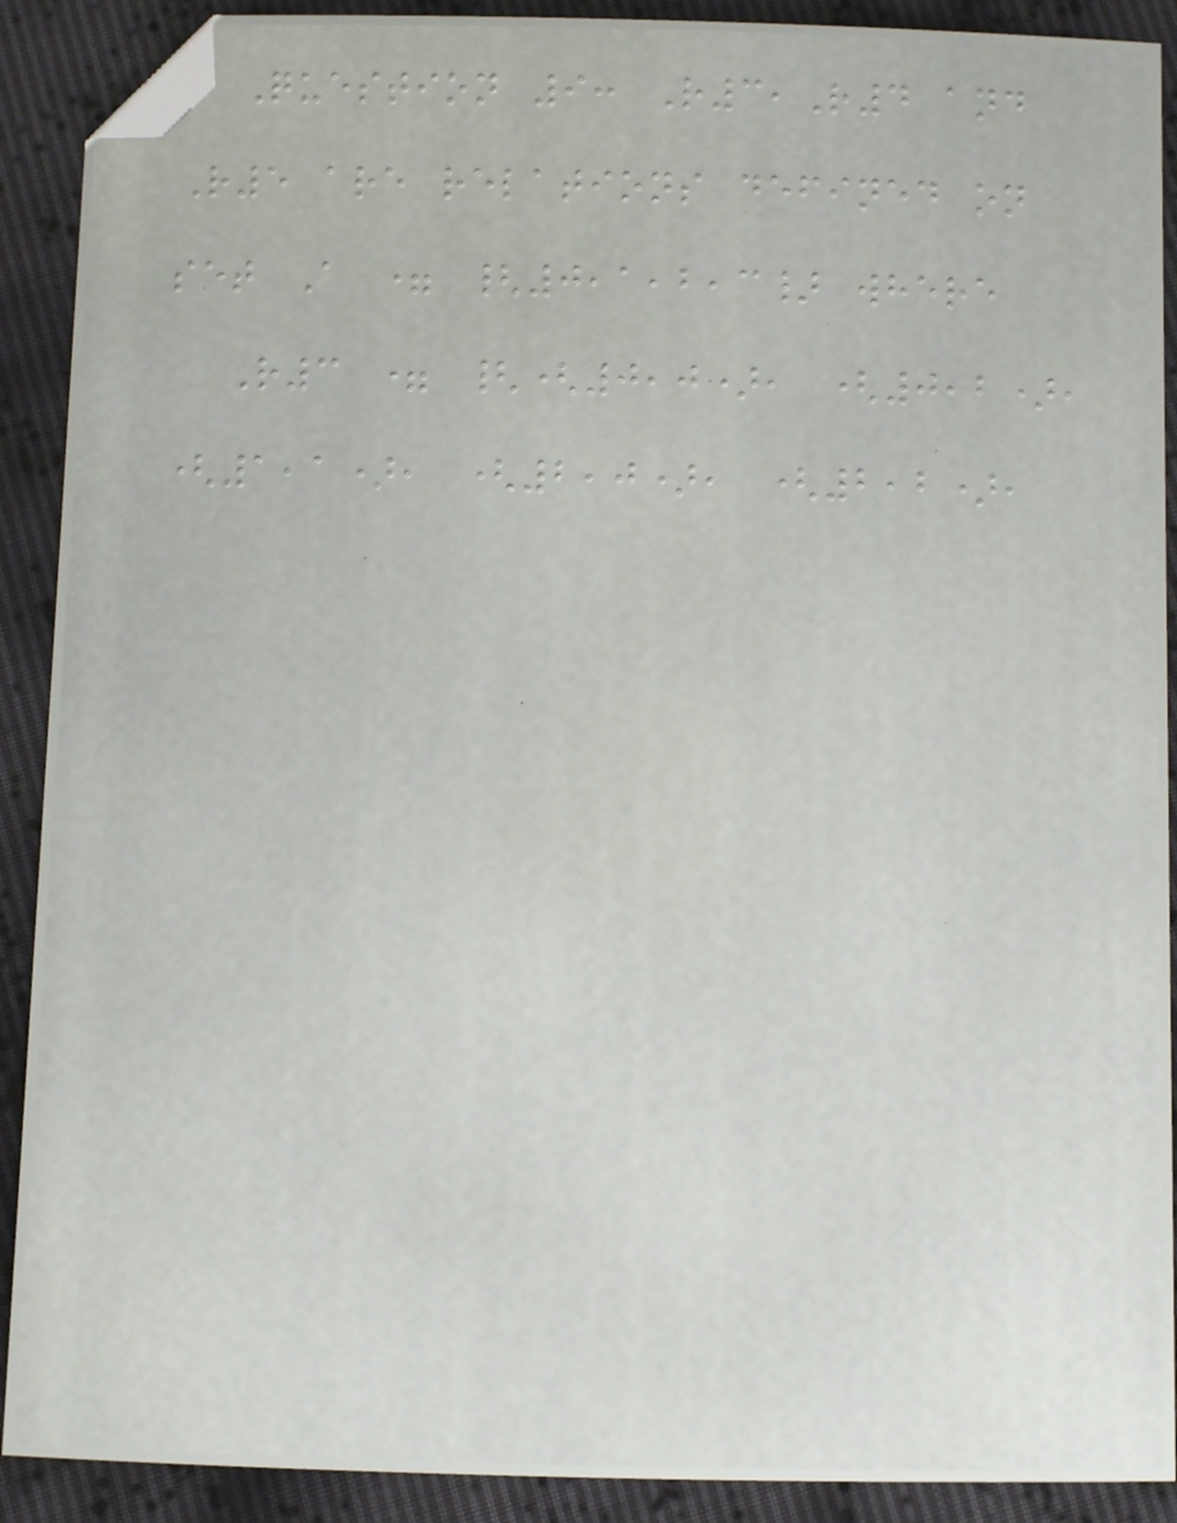Question 9: R3,R4 and
R5 are relations defined on
set A = {0,1,2,3} where
R3 = {(0,0), (0,2),
(1,1), (2,0), (2,2),
